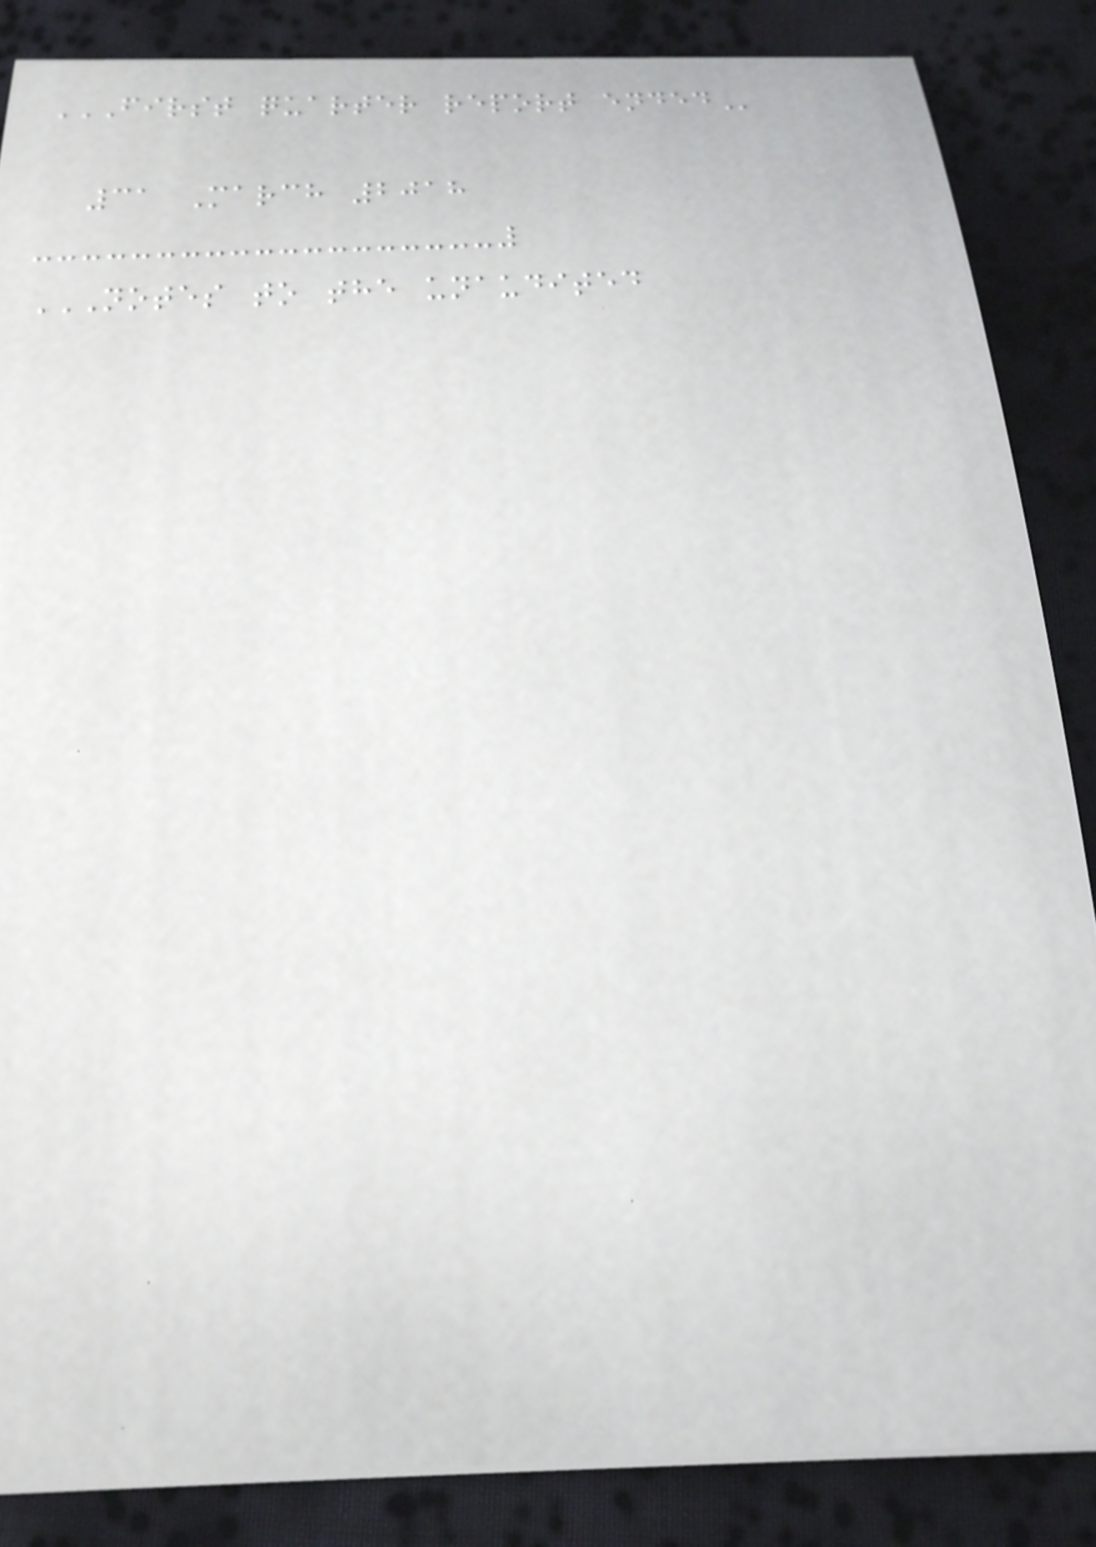FIRST QUARTER REPORT ENDED
31 March 2018
NOTES TO THE UNAUDITED
